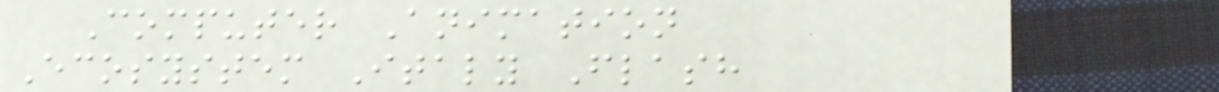Computer Animation
Ecosystem Italy Flash
